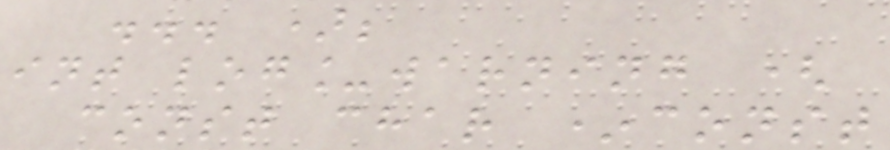... );
int log_warning (
const char *const
